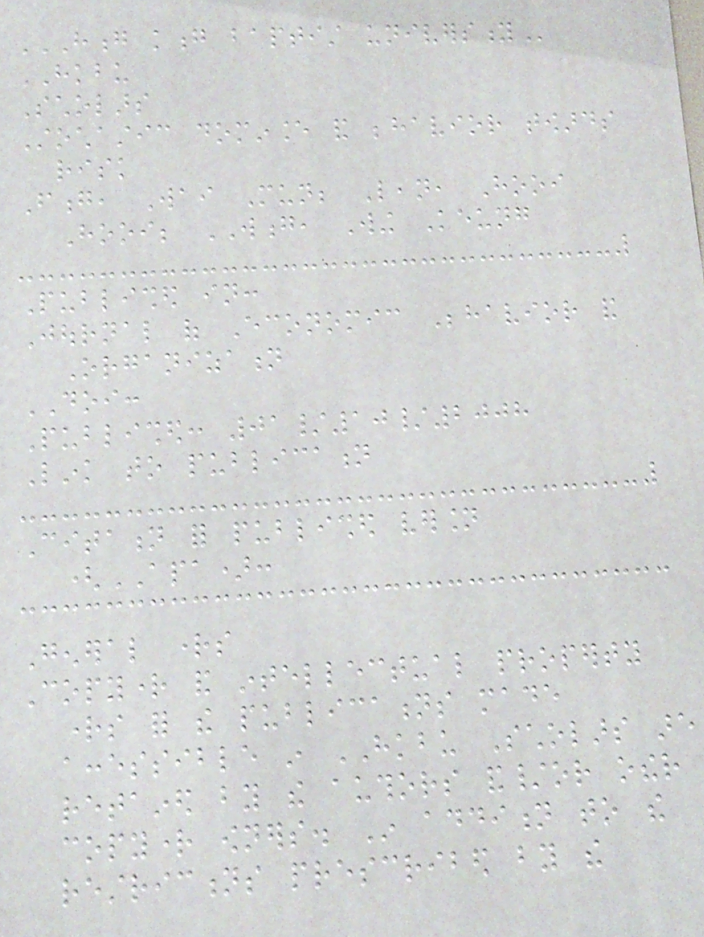HONG KONG BAPTIST UNIVERSITY
HKBU
Scholars
Stochastic dominance and behavior towards
risk
Fong, Wai Mun; Lean, Hooi
Hooi; WONG, Wing Keung
Published in:
Journal of Economic Behavior and
Organization
DOI:
Published: 01/10/2008
Link to publication
Citation for published version
(APA):
General rights
Copyright and intellectual property
rights for the publications made
accessible in HKBU Scholars are
retained by the authors and/or other
copyright owners. In addition to the
restrictions prescribed by the
